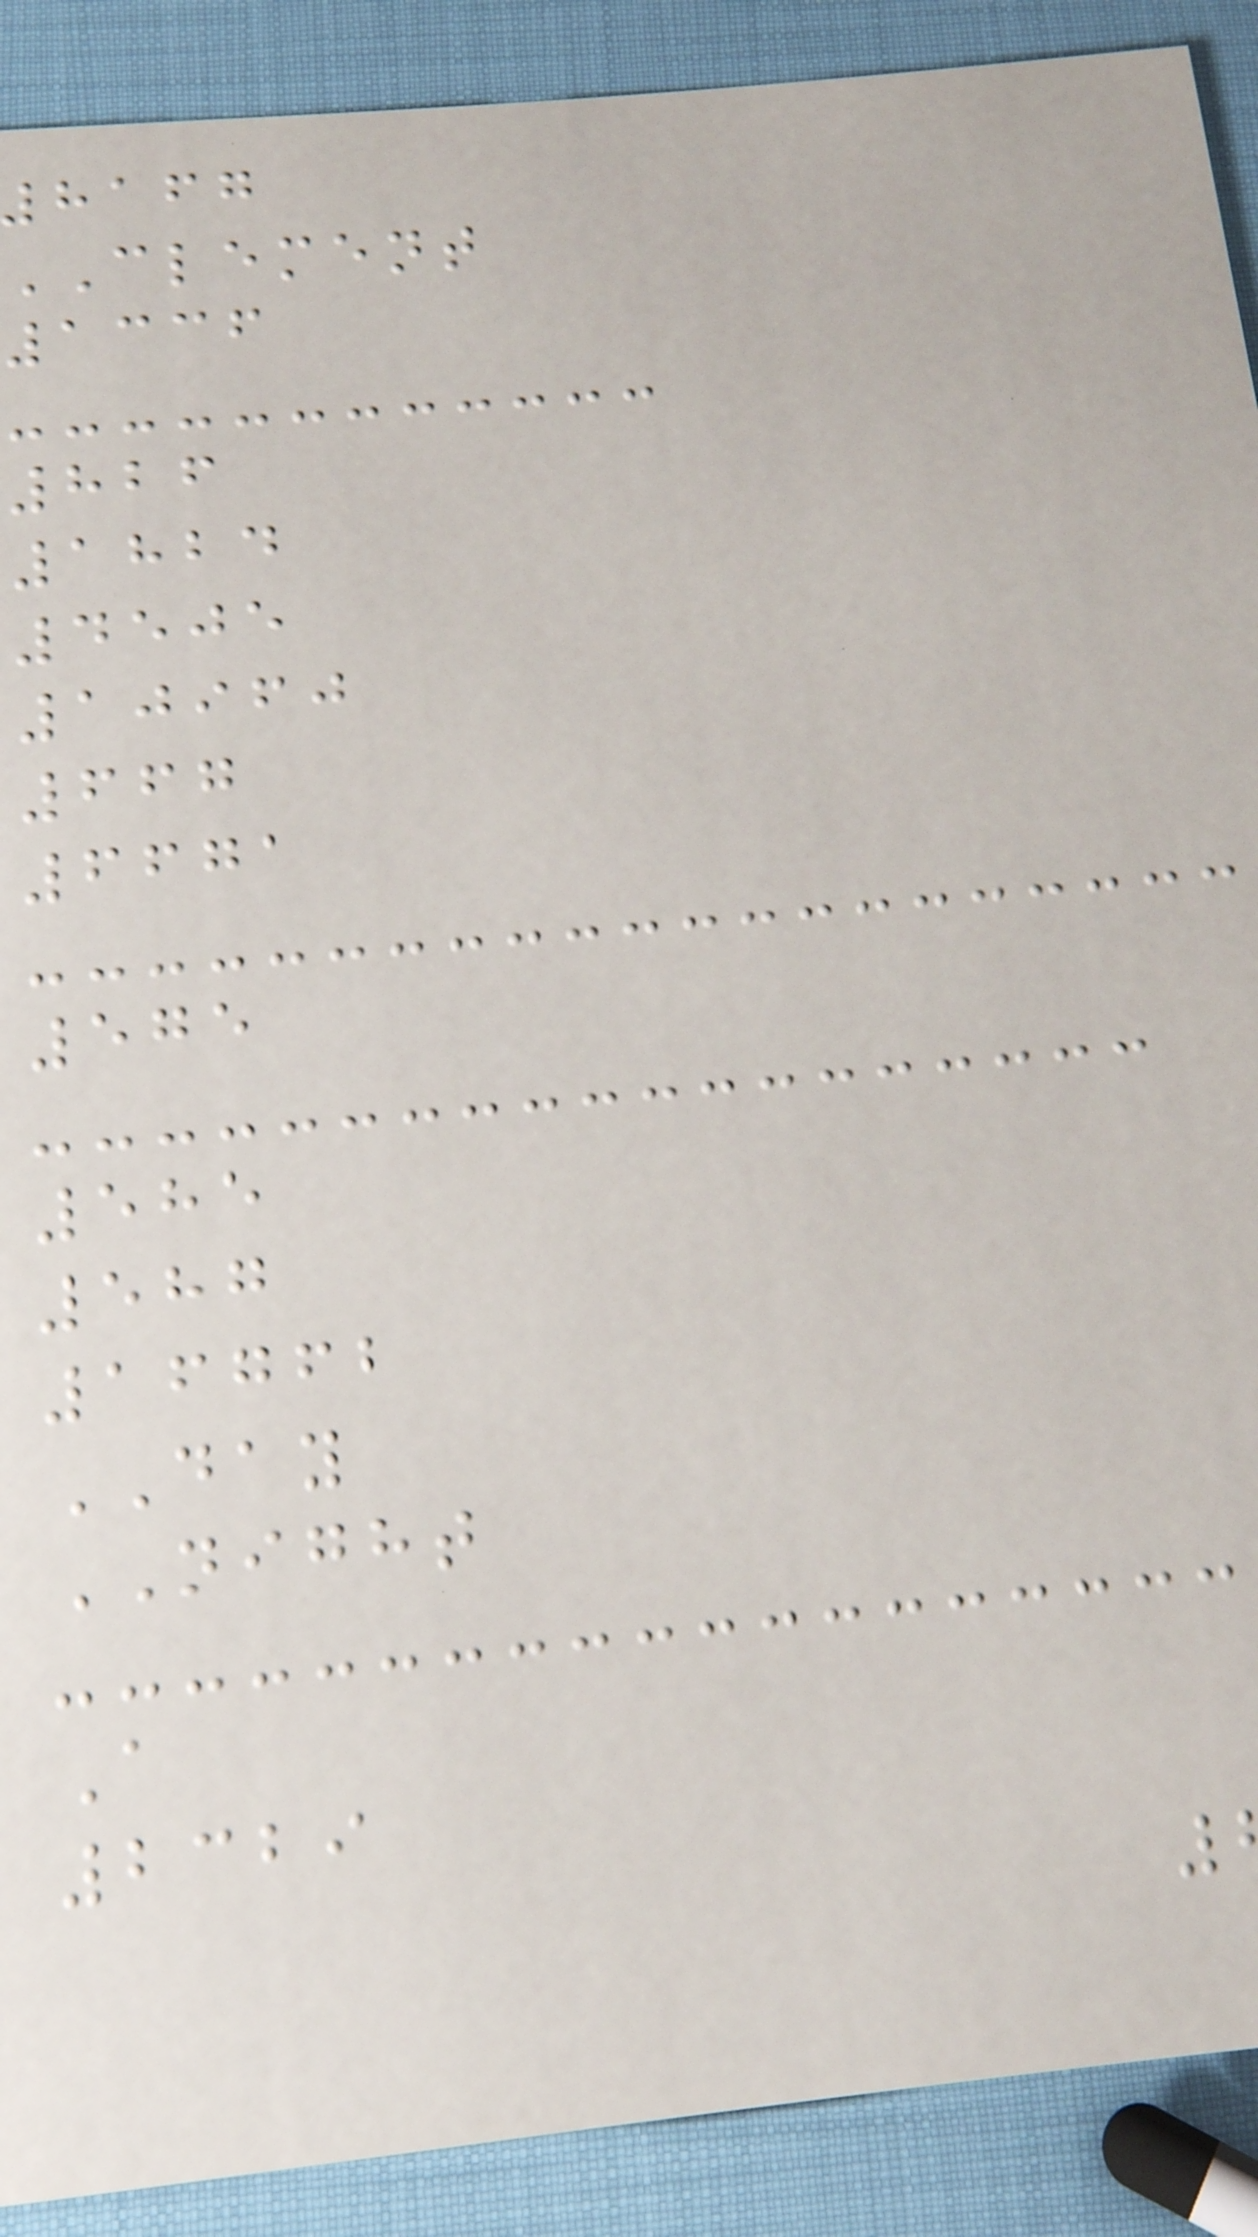hafg
CLEMENT
1336
826
1824
4505
10960
667
6671
575
585
587
16762
DAY
NIGHT
A
2329
